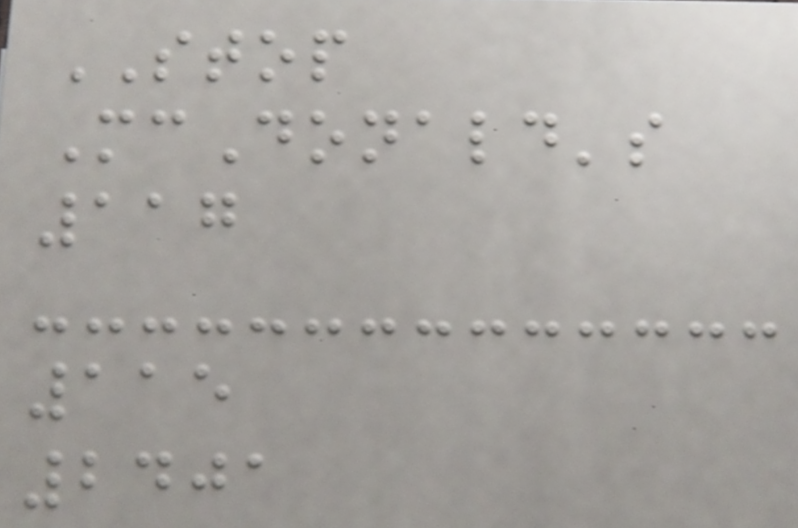STOP
McDonald's
117
115
2401
